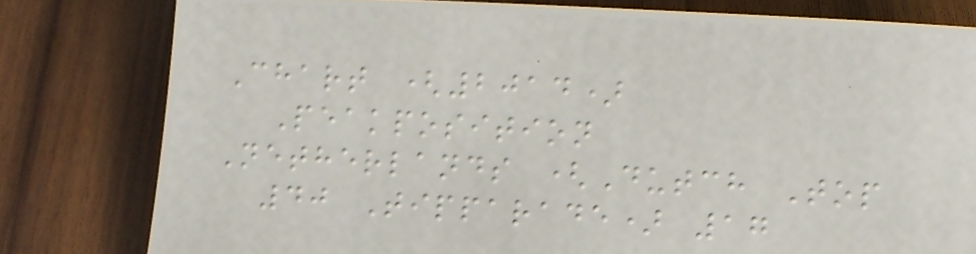Chart (2014)
Peakposition
Netherlands (Dutch Top
40 Tipparade) 17
